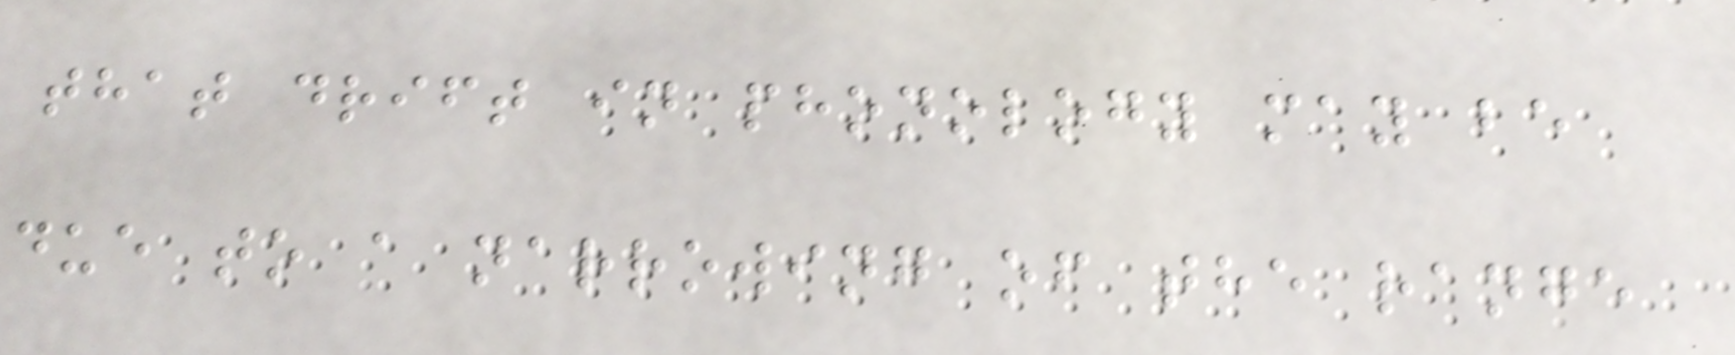that drift in phonology may be
due to a narrowing of the range
